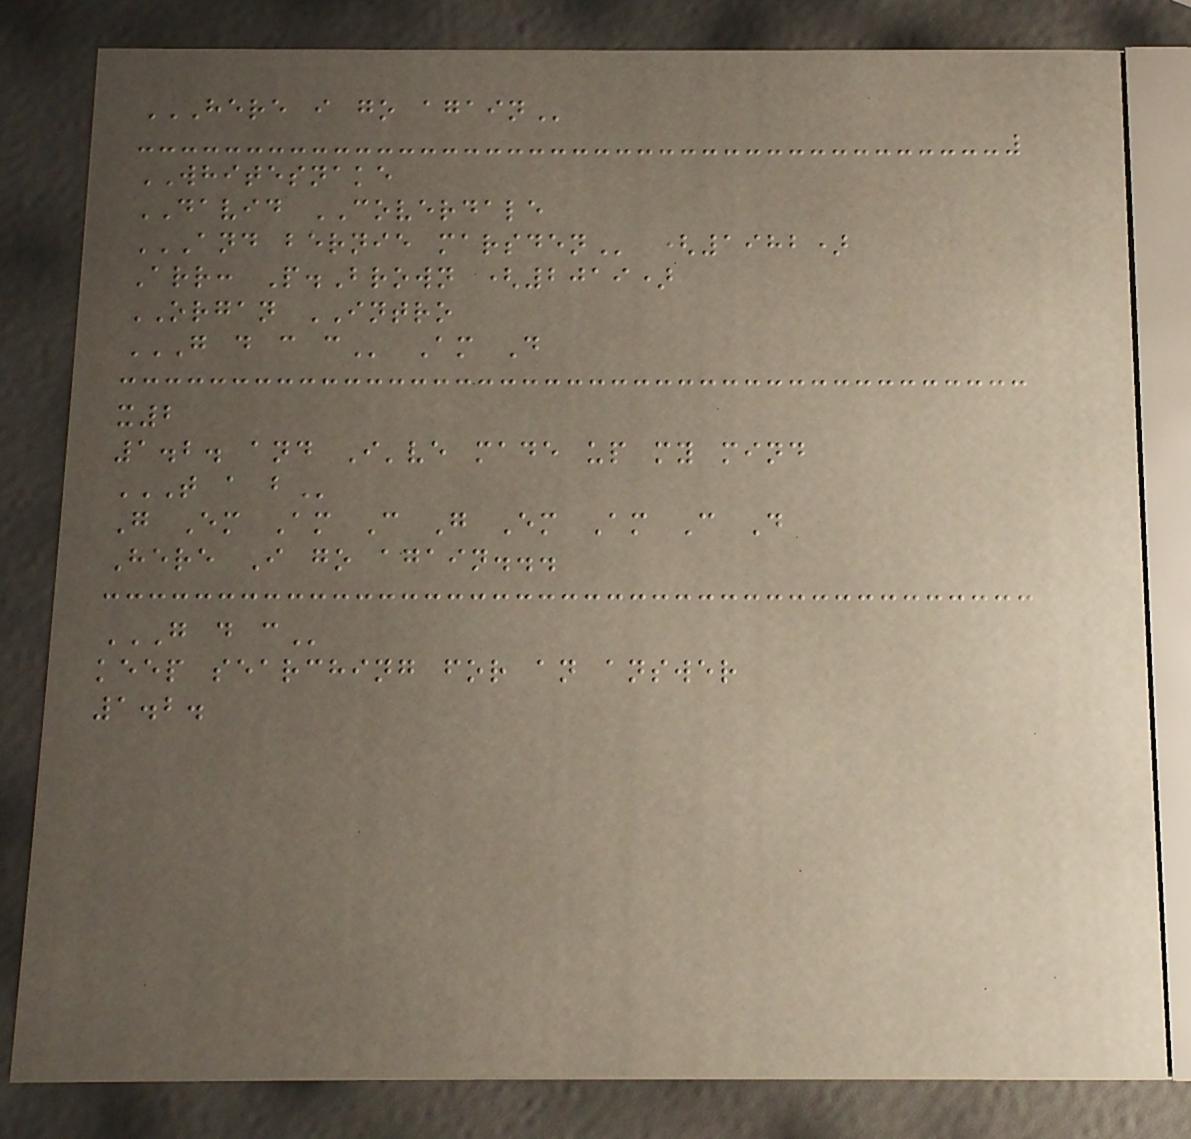HERE I GO AGAIN
WHITESNAKE
DAVID COVERDALE
AND BERNIE MARSDEN (1982)
Arr: P.Brown (2019)
ORGAN INTRO
G D C C Am D
x2
1.2. and I've made up my mind
T A B
G Em Am C G Em Am C D
Here I go again...
G D C
keep searching for an answer
1.2.
